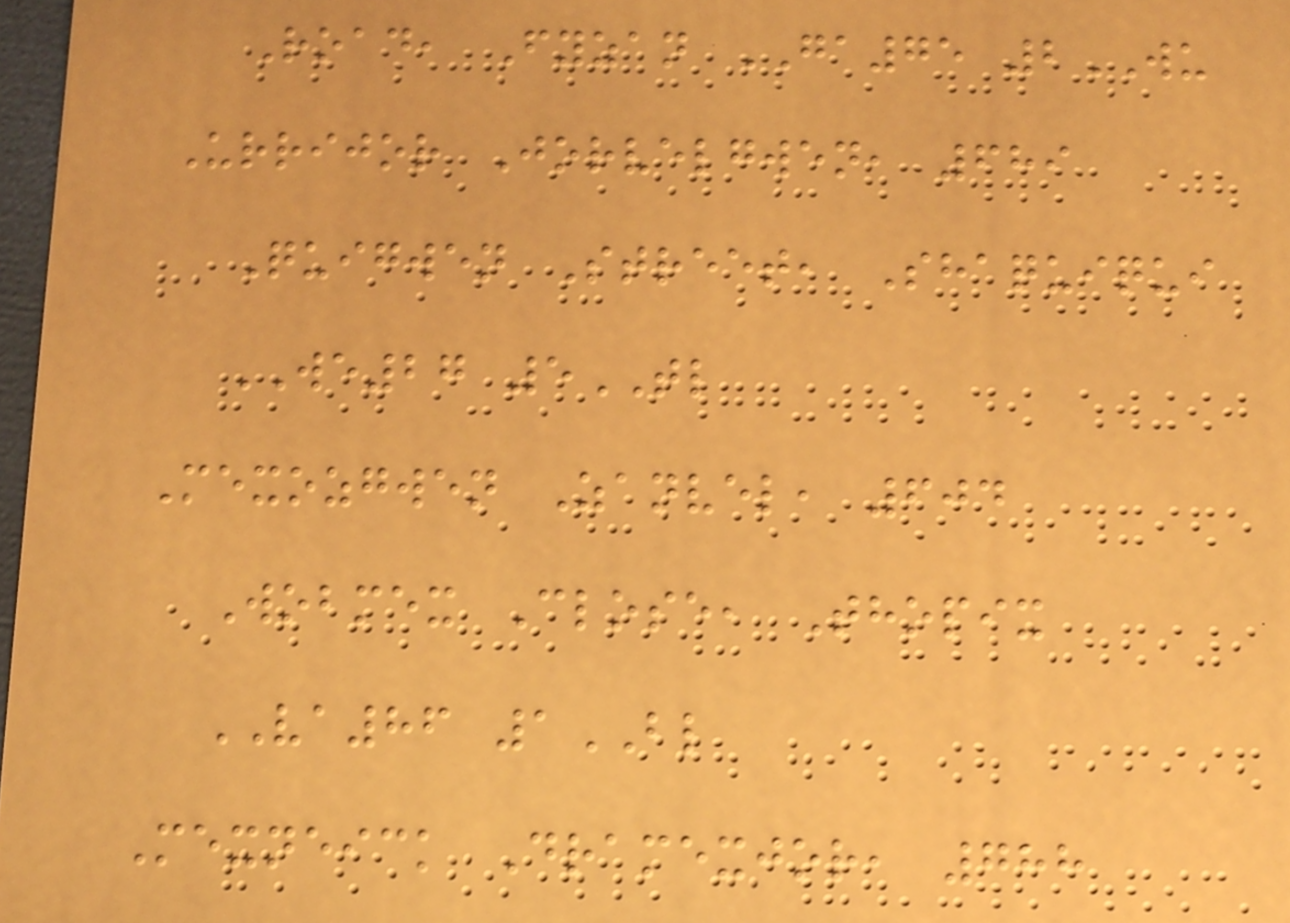Road, Fyzan GA75 2WU
Urrijor Jorvelgwen, 689
Quigwen Street, Shaquiqui
WE27 5TL
Mexozgwen Zanvel, 604
Wobmex Close, Thopix
VA86 1BL
Mexneick Dramexjor, 788
